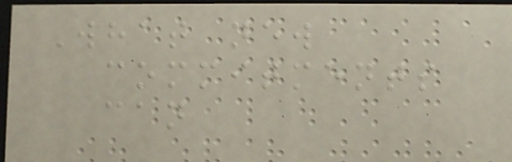What new
commitments
can
